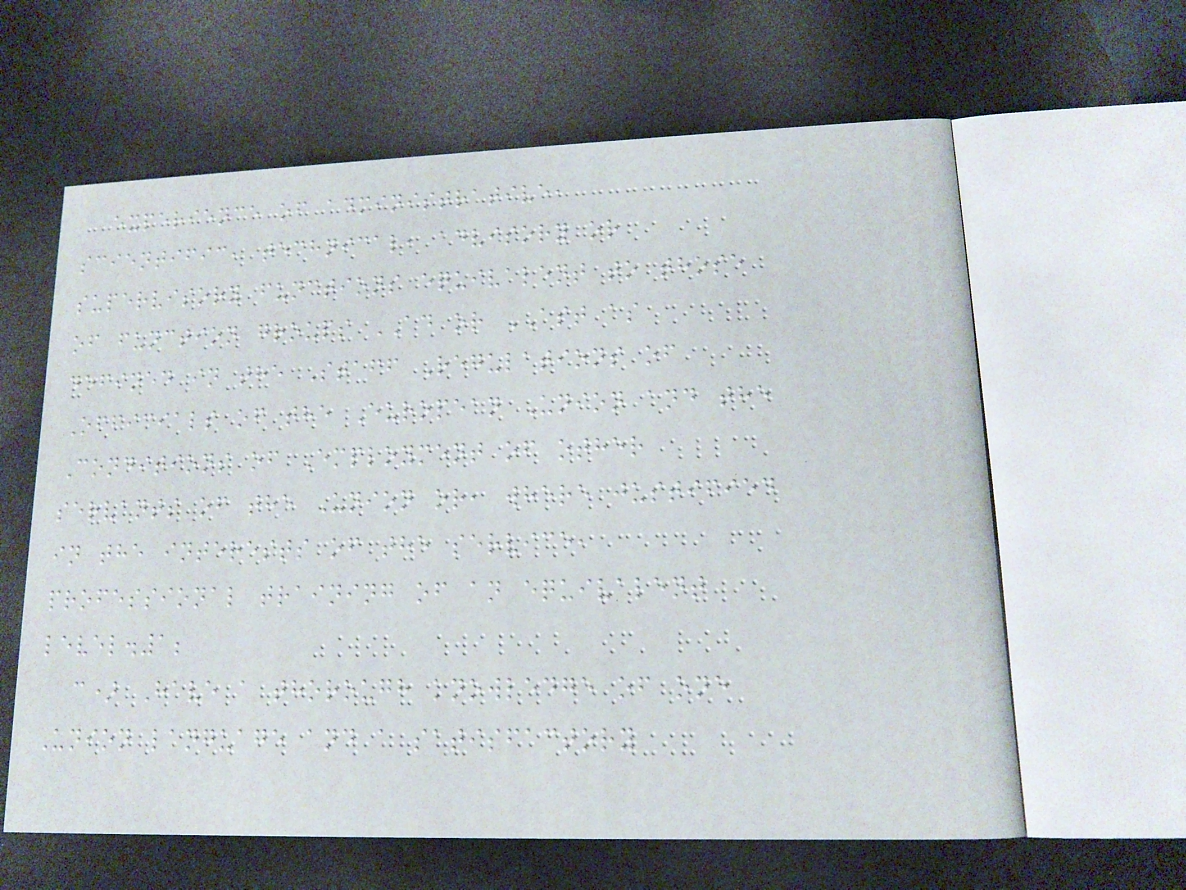experience of administrative,
scientific, technical, advisory or
supervisory functions equivalent to those
of function groups AD or AST as
defined in the Staff Regulations of
Officials of the European Union and the
Conditions of Employment of other
servants of the Union or, where justified
in the interests of the service,
professional training of an equivalent
level.1;
c) Have a thorough knowledge of one
Union language and a satisfactory
